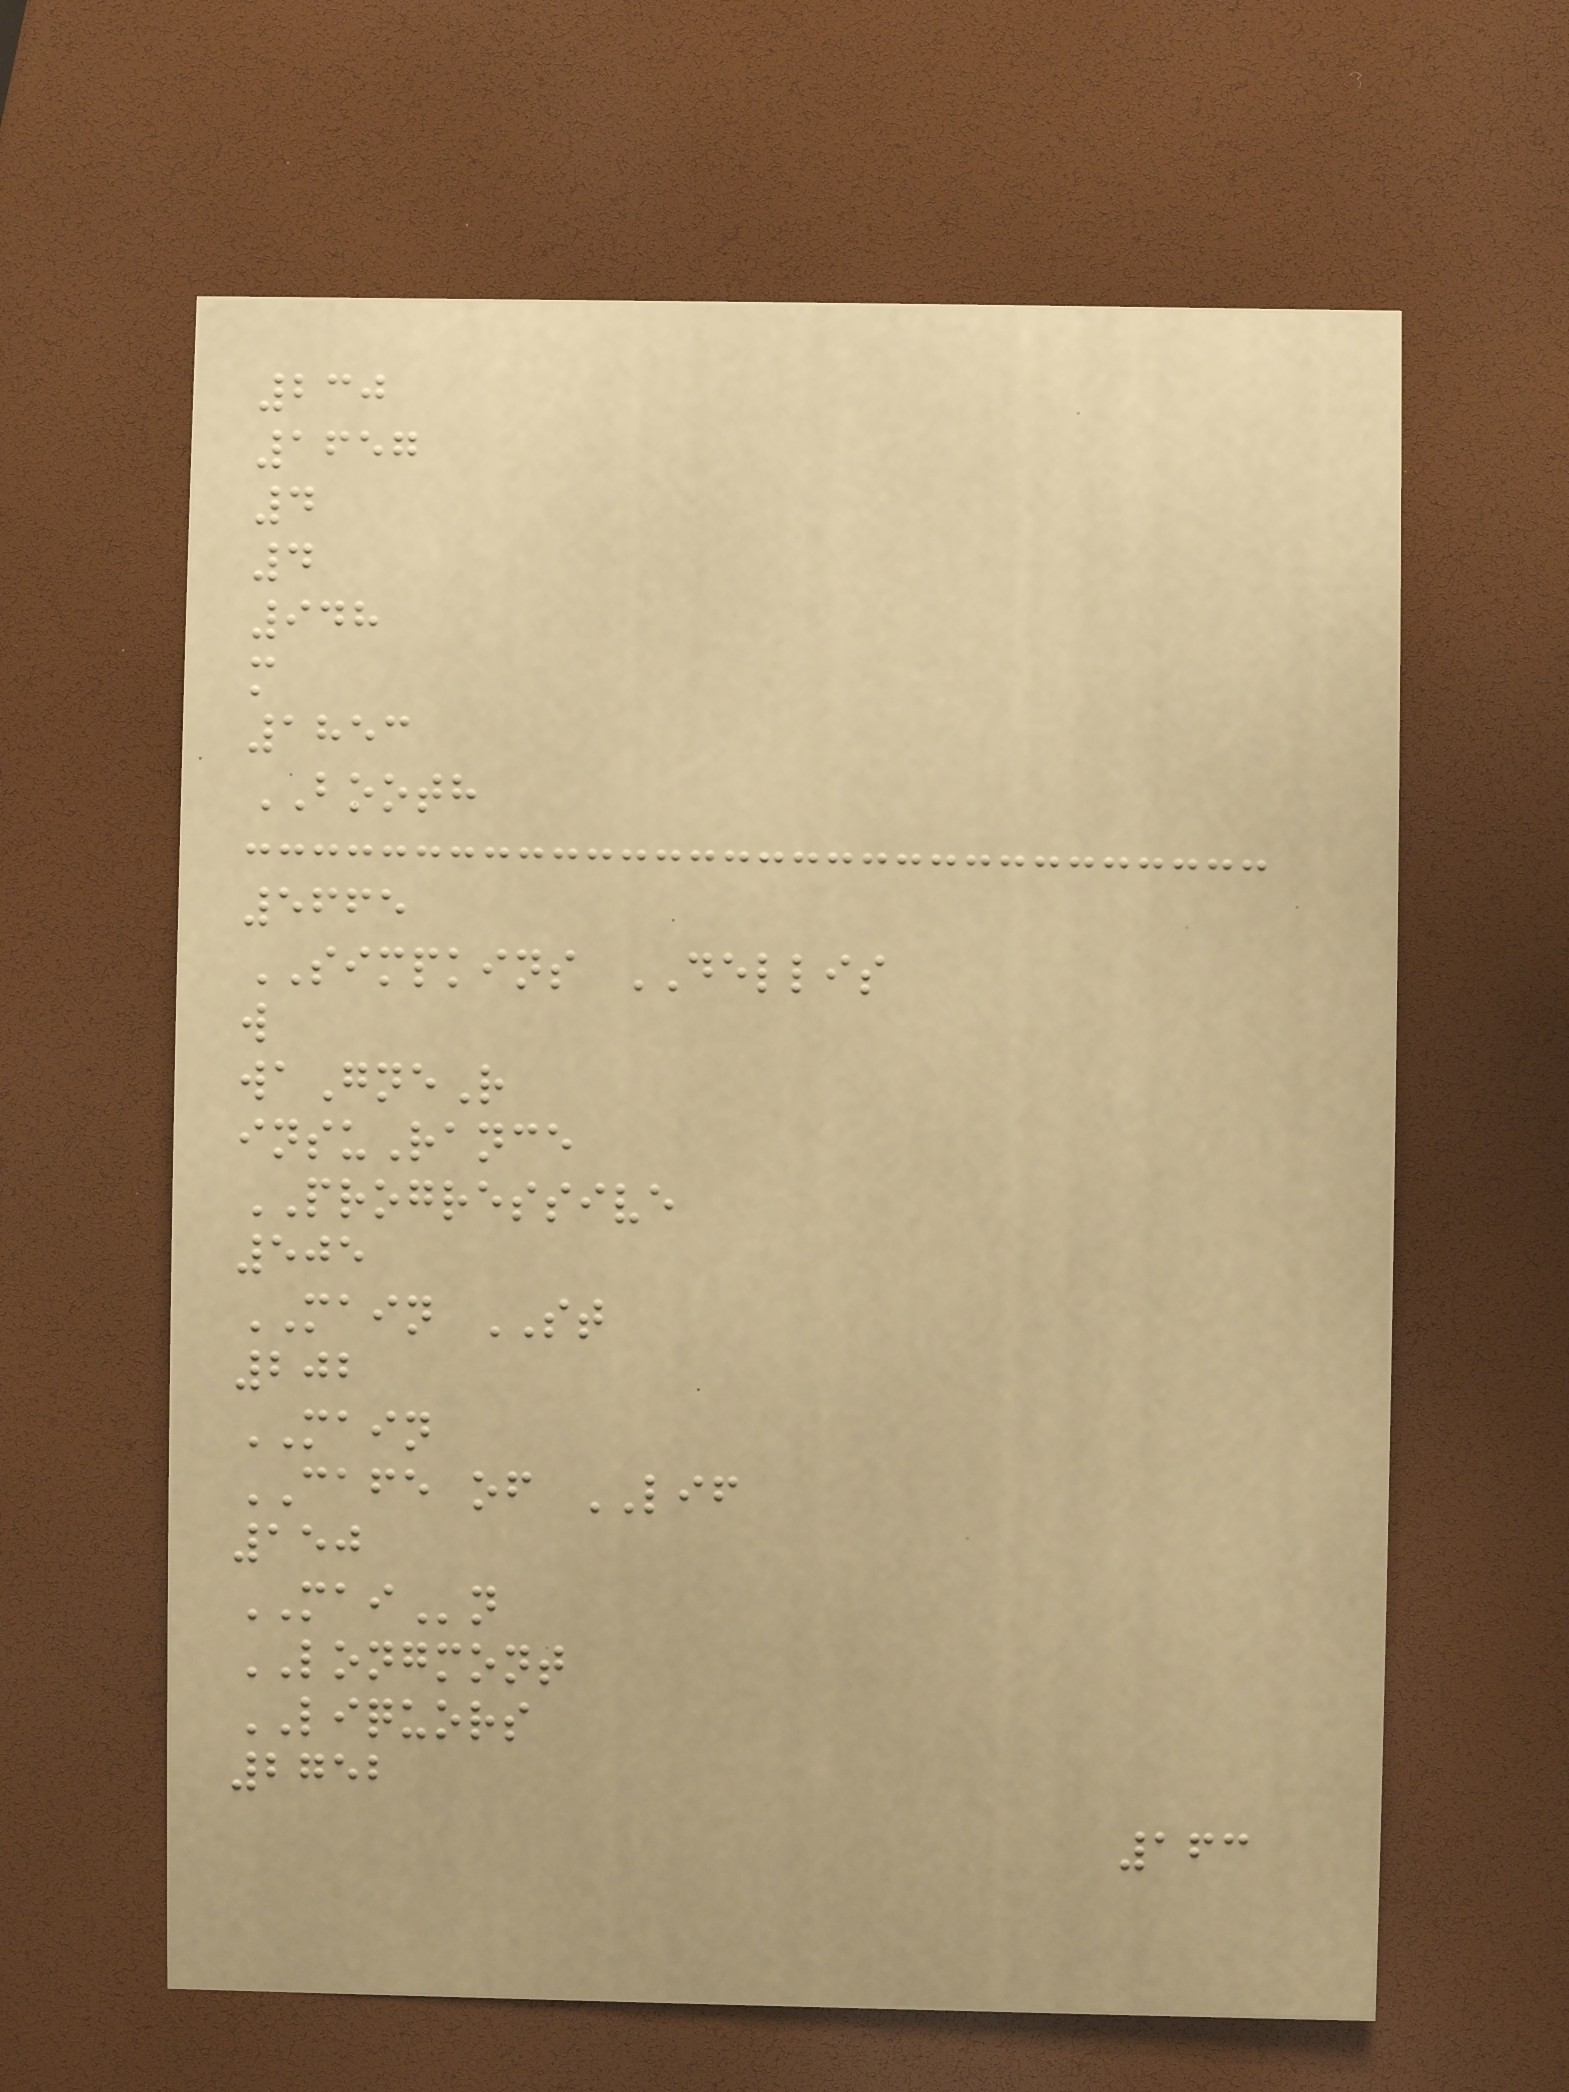230
1657
4
4
948
m
1853
BOOTH
5665
SIMPKINS DELLIS
w
waGneR
insuRance
PROGRESSIVE
505
MAIN ST
202
MAIN
CAFE of LIF
150
MAIn
LONGMONT
LIQUORS
2752
163
